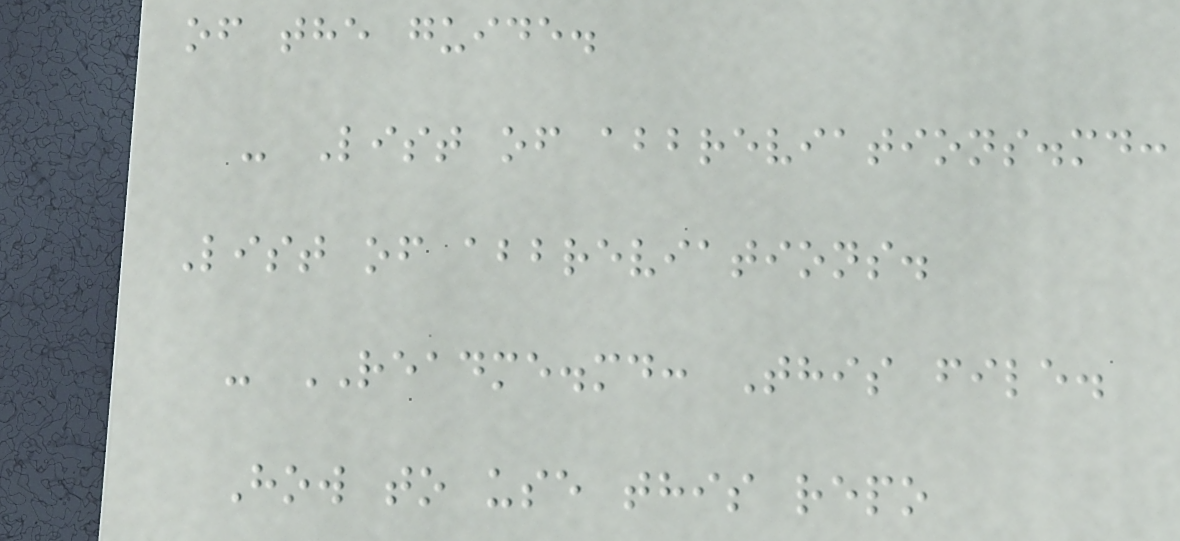of the guide.
- List of abbreviations.md:
List of abbreviations.
- README.md: This file.
How to use this repo
